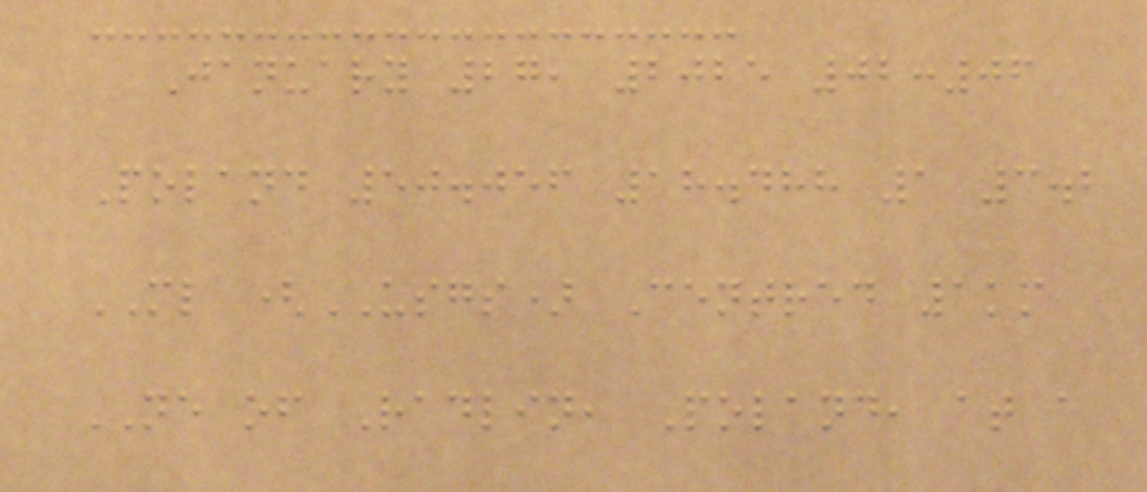January 27, 2025 02:06
Poland 50.056 18.488 1 3.2
ML (USGS) Centred 1km
NE of Radlin, Poland, at a
